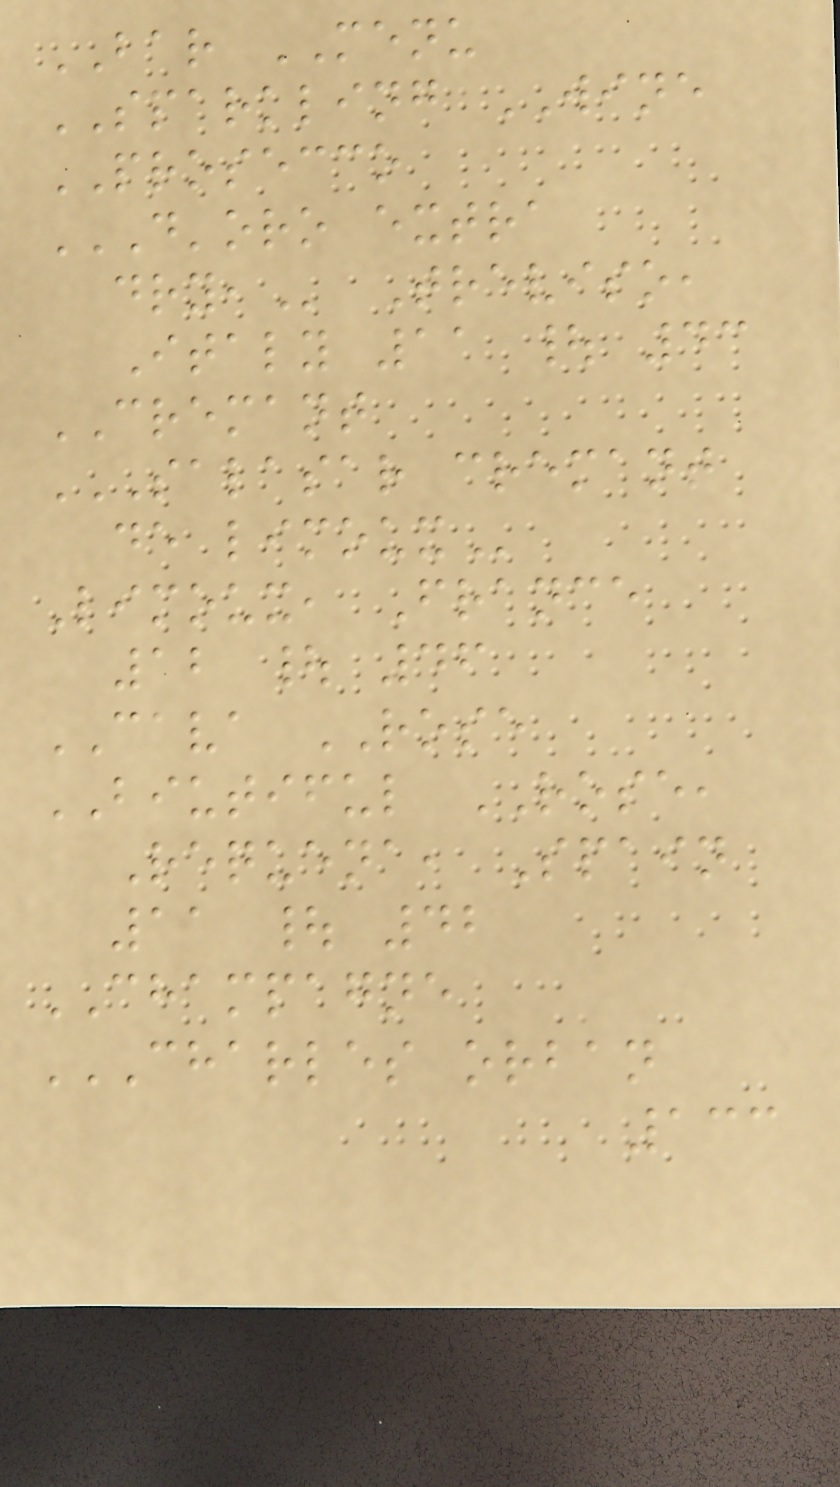BAR MENU
SPARKLING WINE
PROSECCO
D'ORO EXTRA
DRY, Treviso,
Italy 11 | 43
CREMANT
SALASAR CREMANT
DE LIMOUX
Limoux, France
12 | 46
CAVA ROSE
BIUTIFUL ROSE,
Requena, Spain
11 | 42
CHAMPAGNE
CHARLES ORBAN
133
